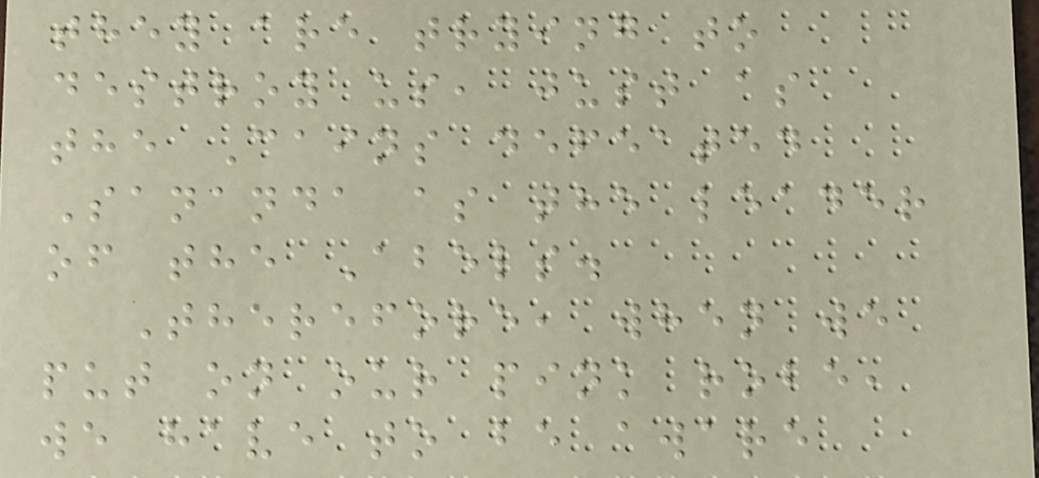they are trying to
destroy us, just as
the Cains defeated
Sananda as the leader
of the Abels.
Therefore, when we
put on our pink robe,
we have to be aware
